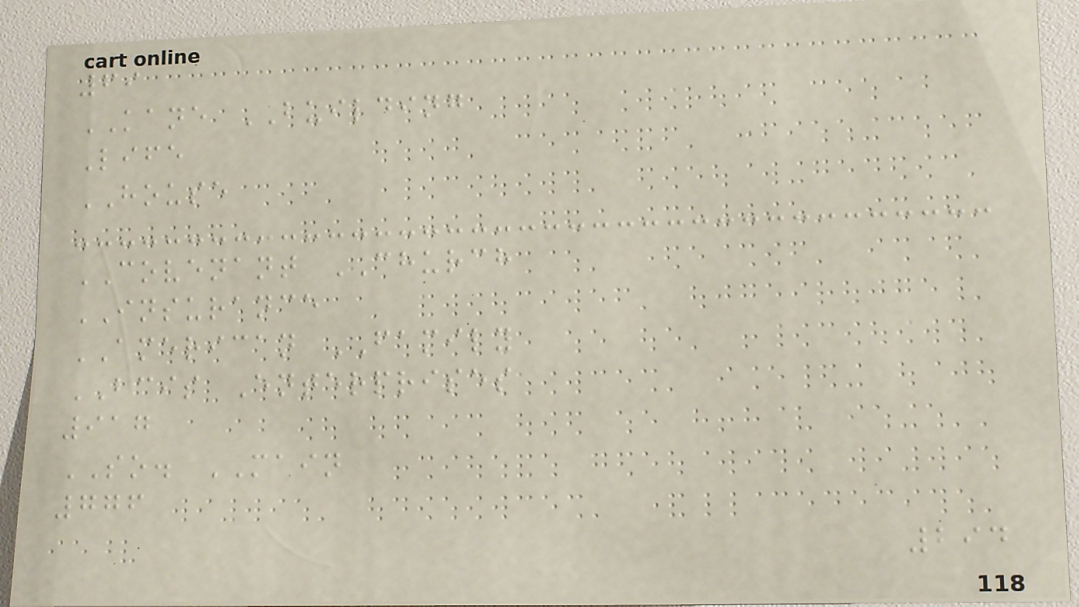69
KANE BUILDING
Life
HOUSE
COVENANT CHURCH
INSURANCE
AMERICAN FAMILY
BCIS Enterprises
917
SO. MAIN
776
294
